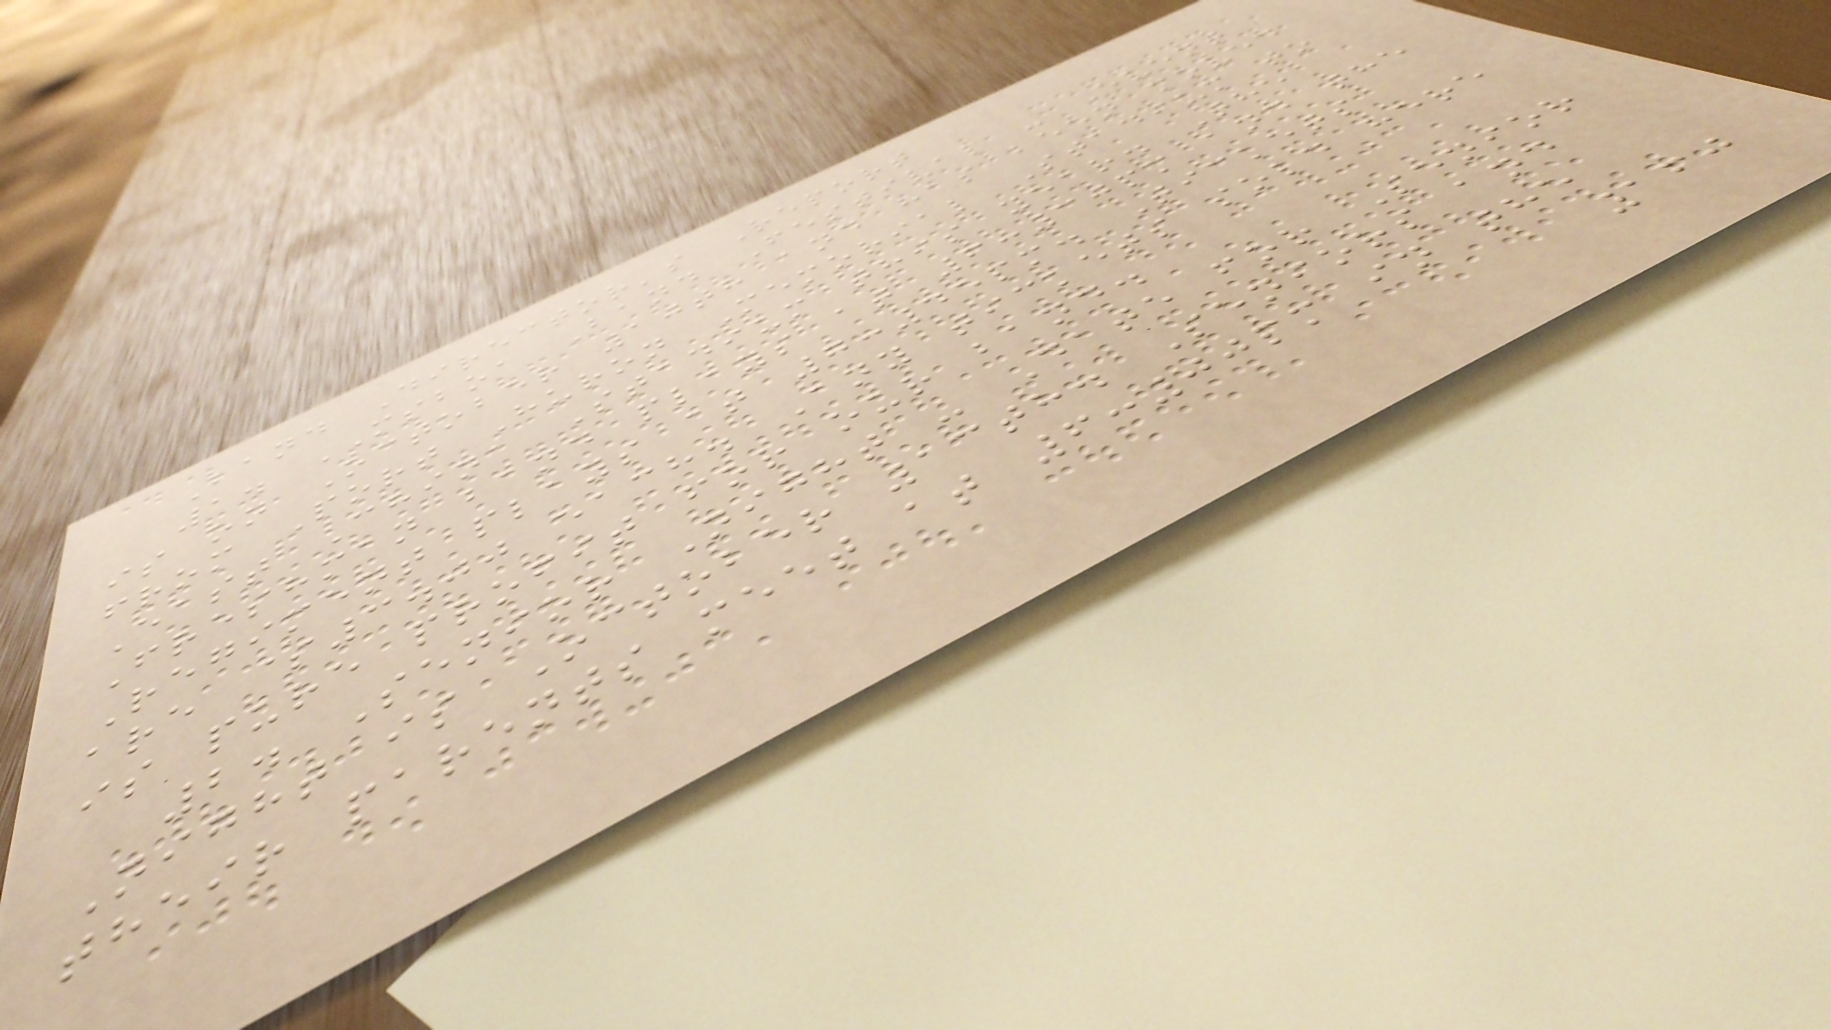Band Director's Report
1. MSBOA Band Festival - Event
is on October 10th and has been moved
from Port Huron Memorial Stadium to
East China Stadium this year. The
Freshman band plays at 6:30pm and the
Regiment plays at 7:45pm. Tickets
are $3.00 each. Any tickets sold here
is pure profit for our band.
2. Senior Night - Date for Senior
Night is October 13th. Seniors and
their parents meet at 6:00pm in the
160
